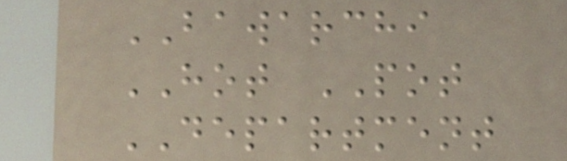BAWARCHI
HOT POT
DEPARTMENT
